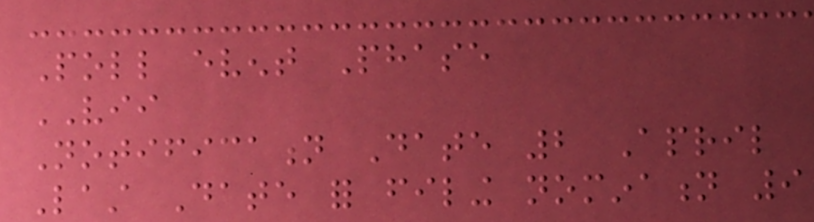Poll event Phase
VII
Notification Date 2 April
Last Date for filing nomination 9
